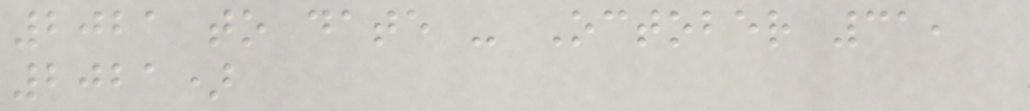2021 to date - October 31,
2021)
